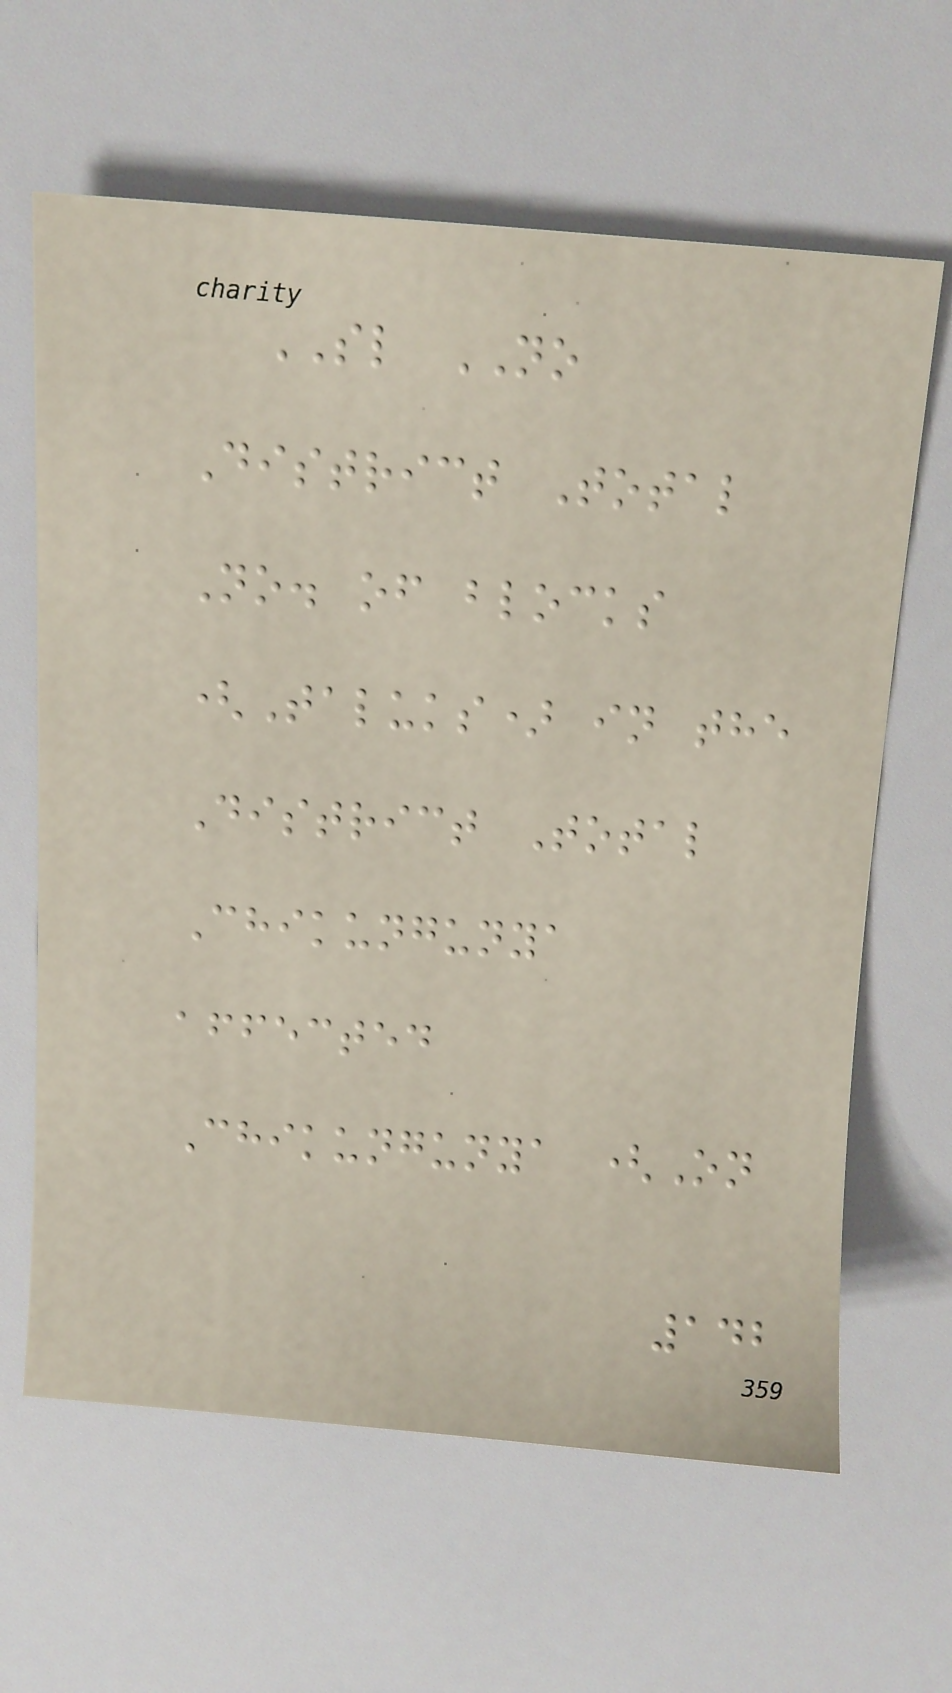SL NO
District Total
No. of blocks
(Taluks) in the
District Total
Chikungunya
affected
Chikungunya (On
142
